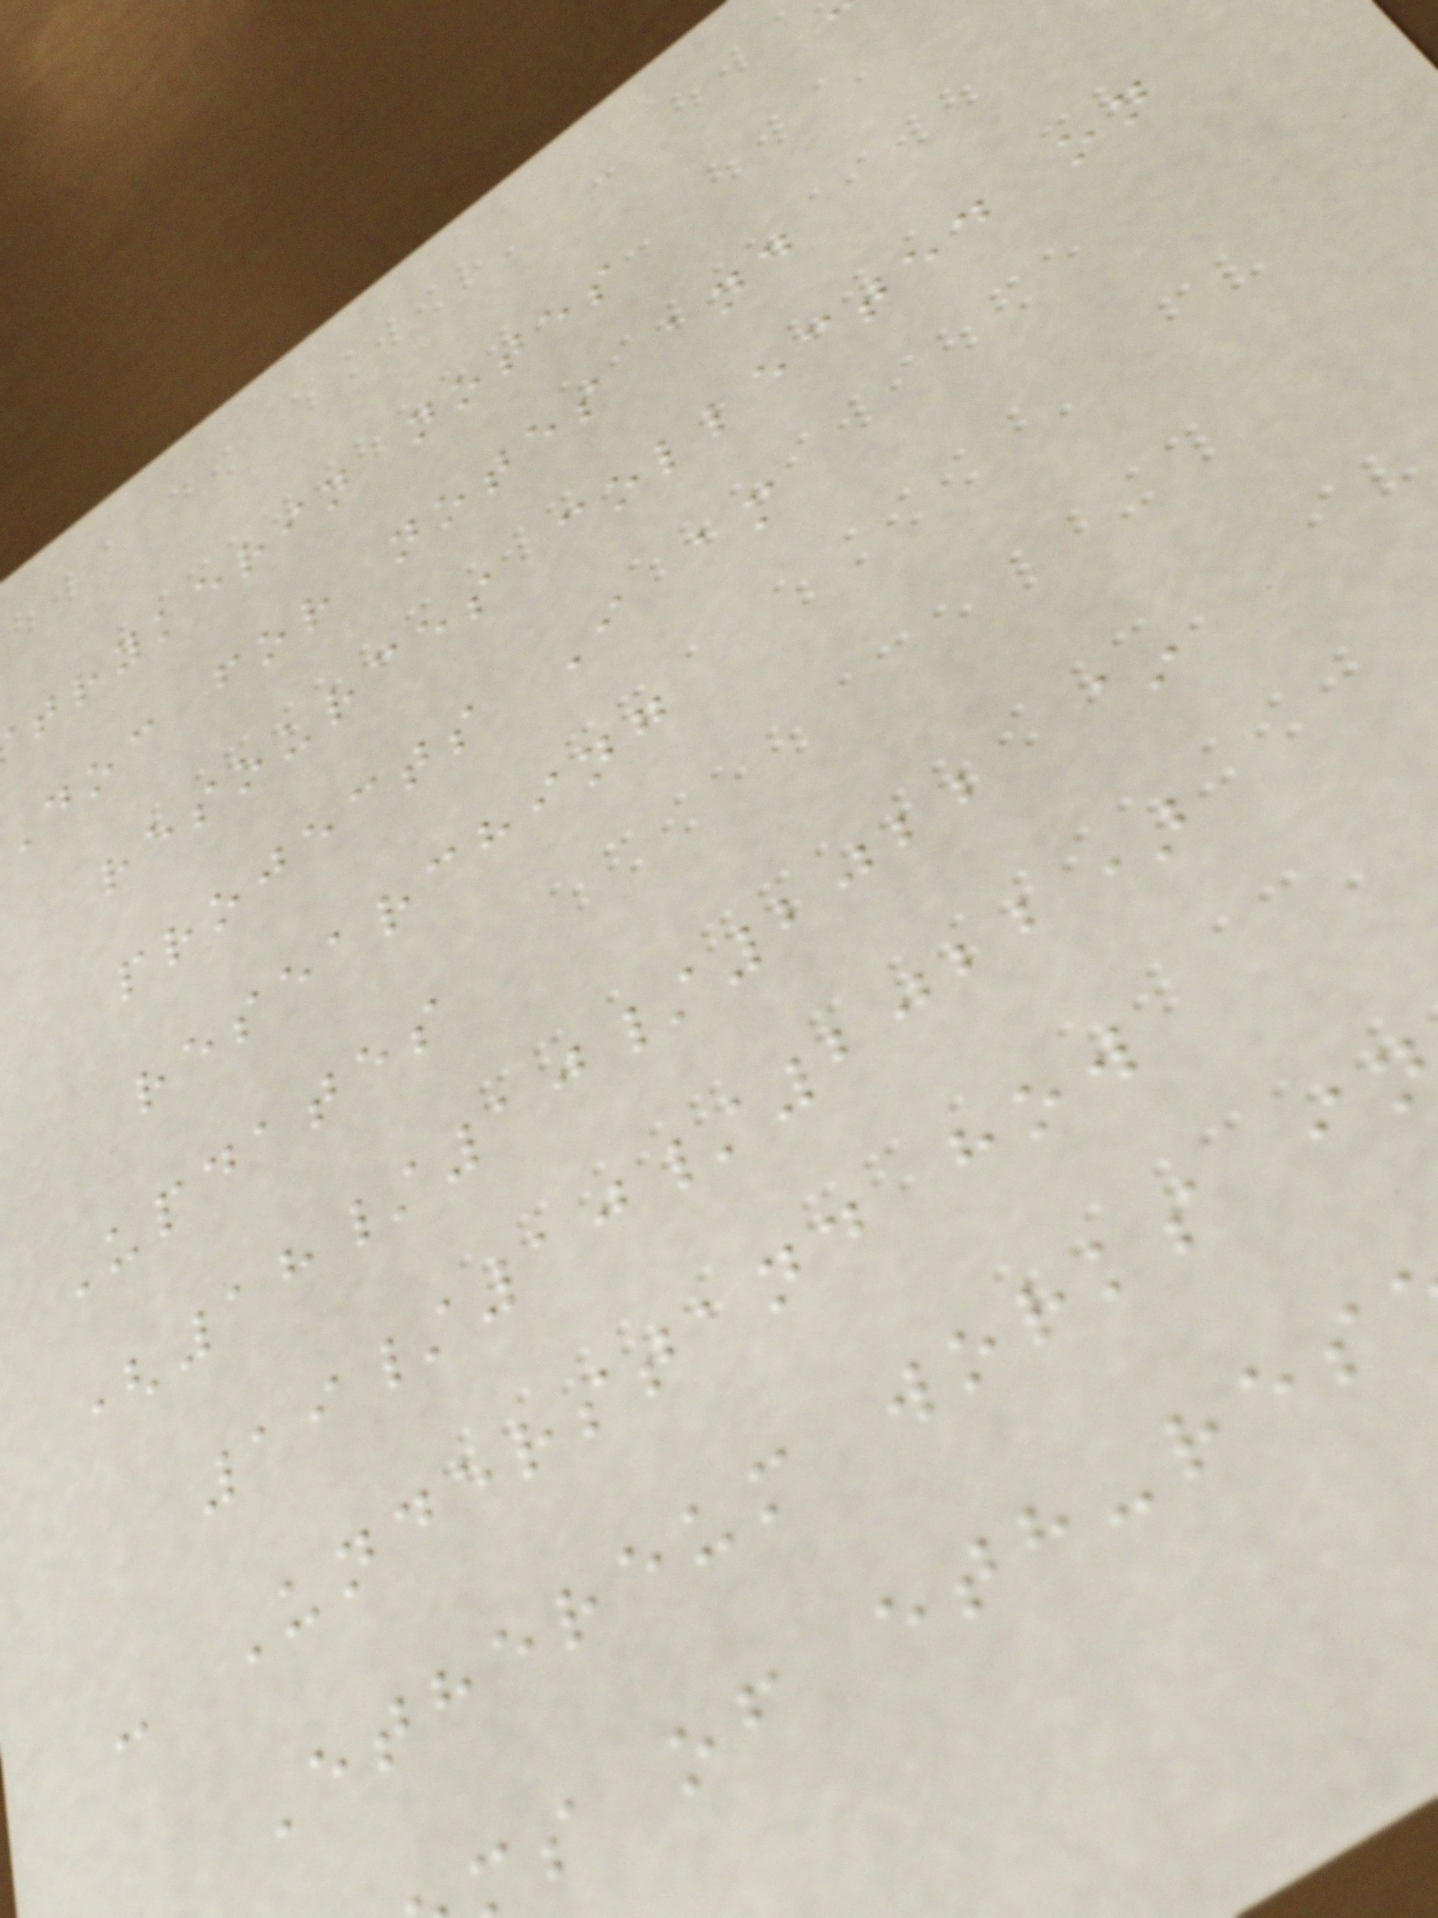trykerin notes
Doc for notes and
resources collected on
projects I am
researching
Updates
(18/10/2022 ~
19/10/2022)
- Understand how
Ethereum works i
s of eth-res
